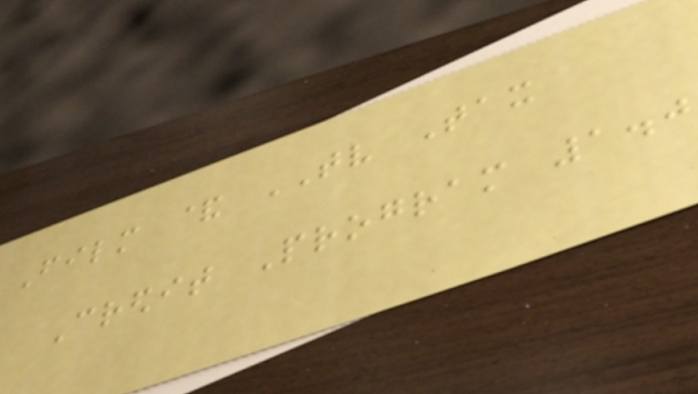Film & TV Tax
Credit Program 1.0
